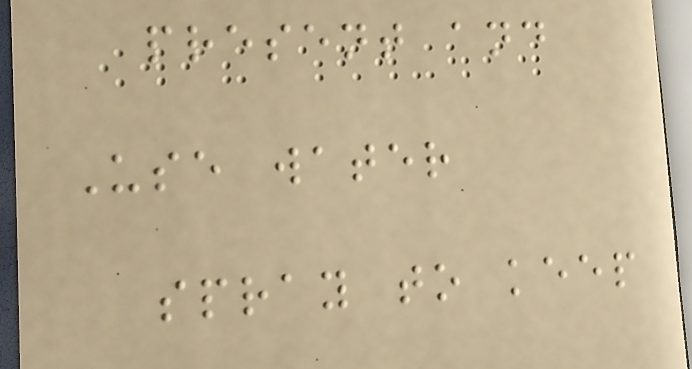present and
Use water
spray to keep
